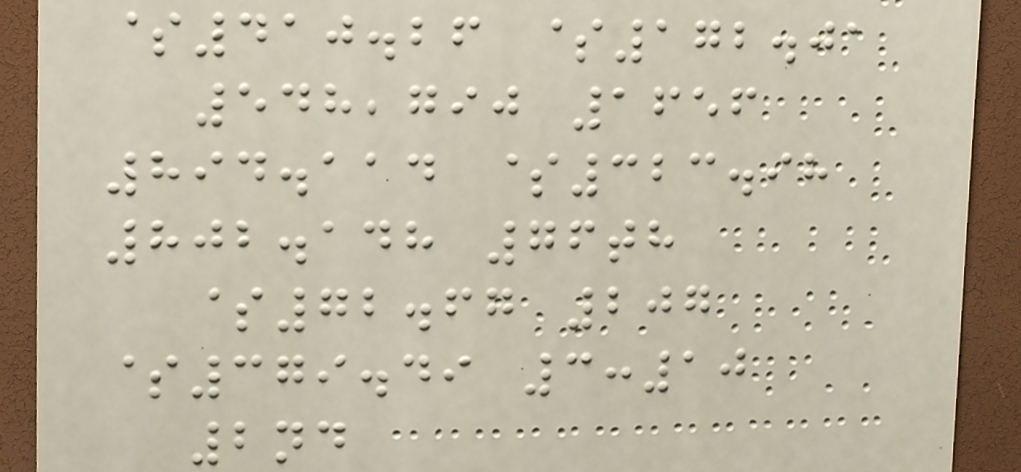$410.26 $172.01
548,790 1656
894.114 $323.98
802.148 76th
$72.67 207
$379.49 3:10
2nd
